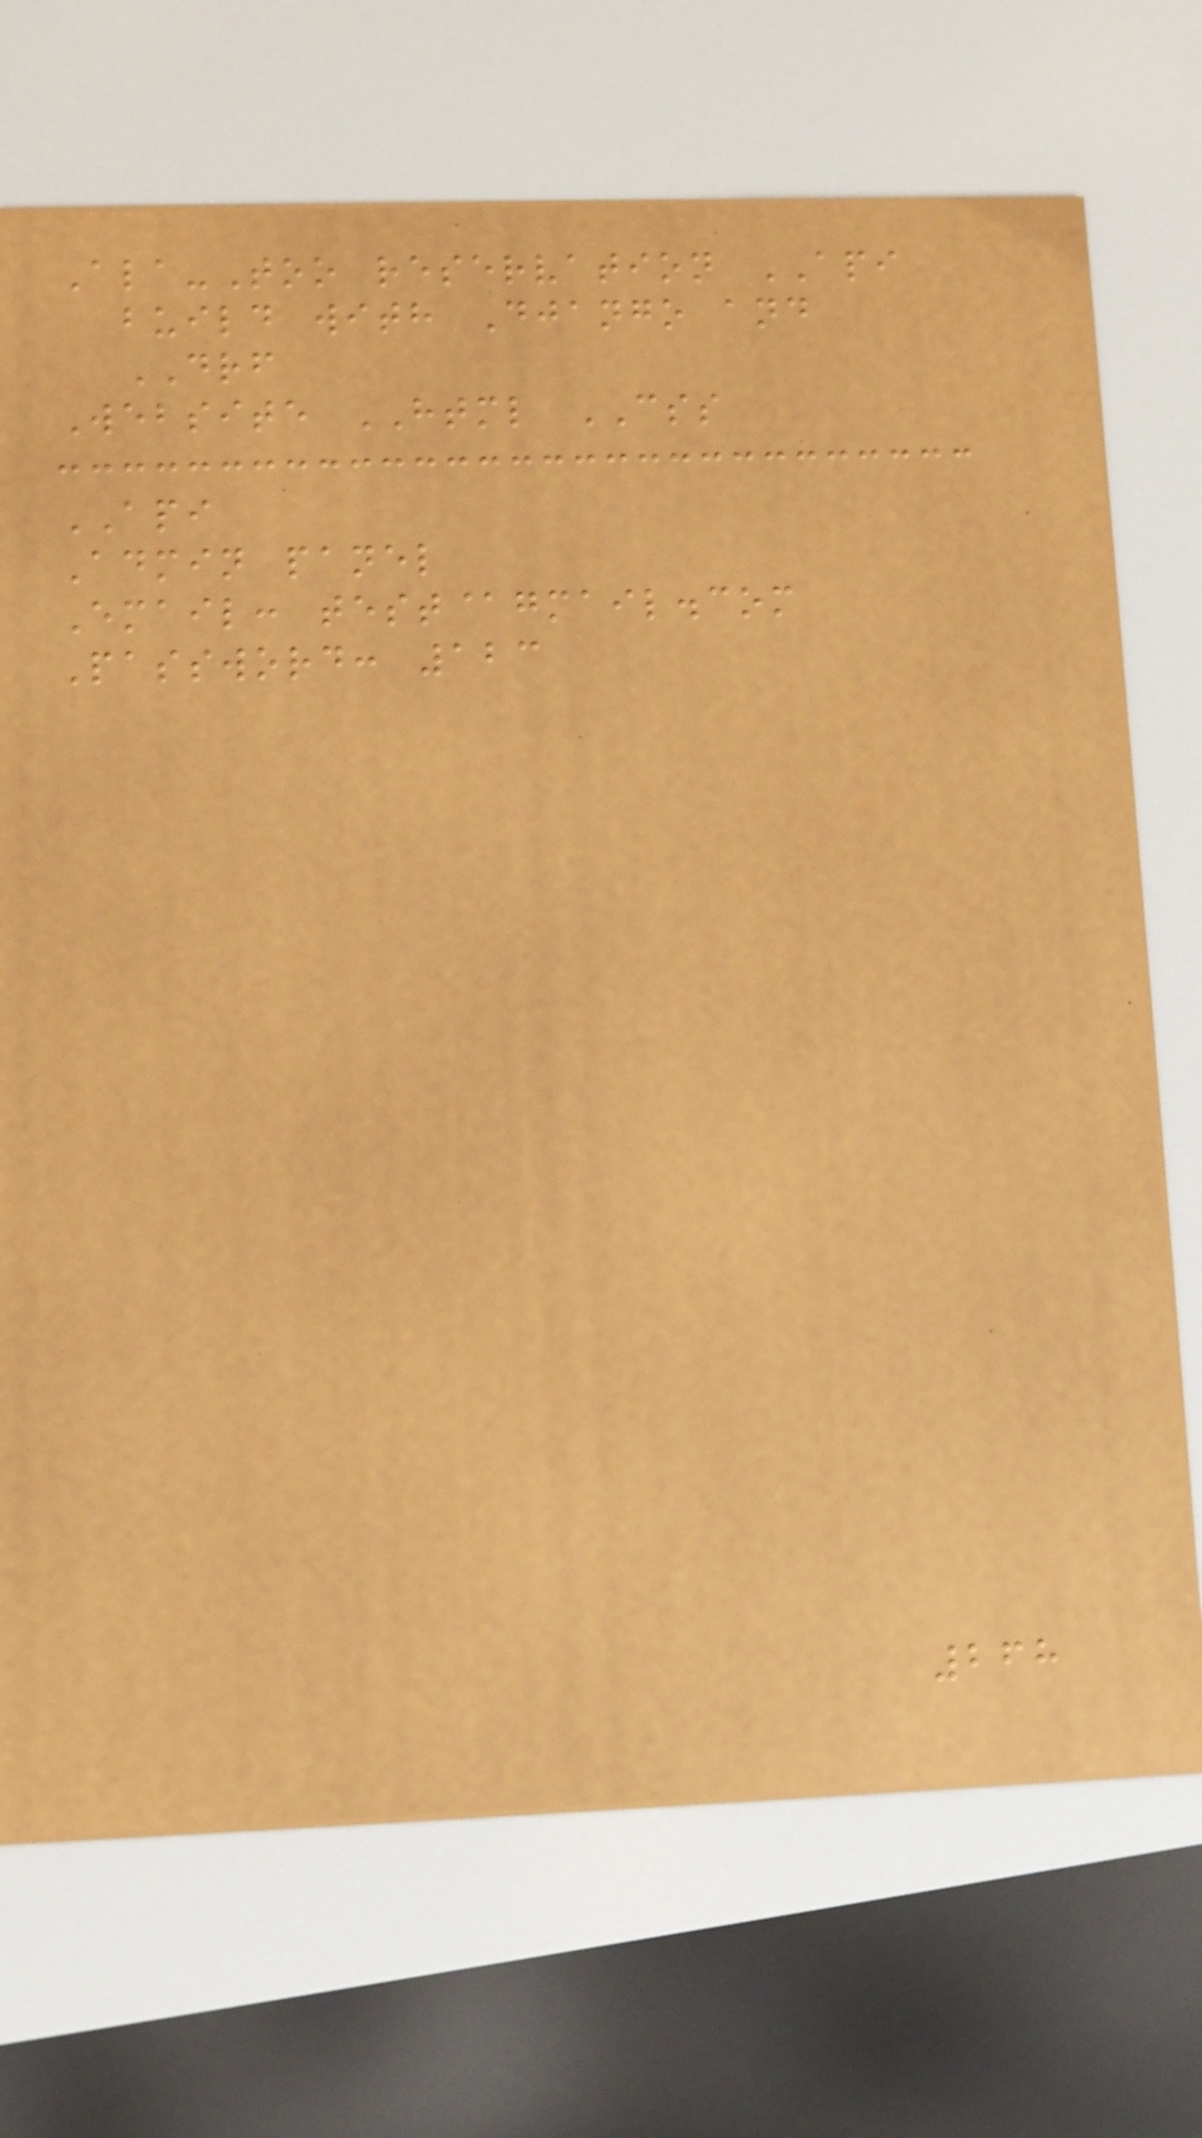Ala-Too reservation API
build with Django and
DRF
Website HTML CSS
API
Admin panel
Email: test@gmail.com
Password: 123
268
